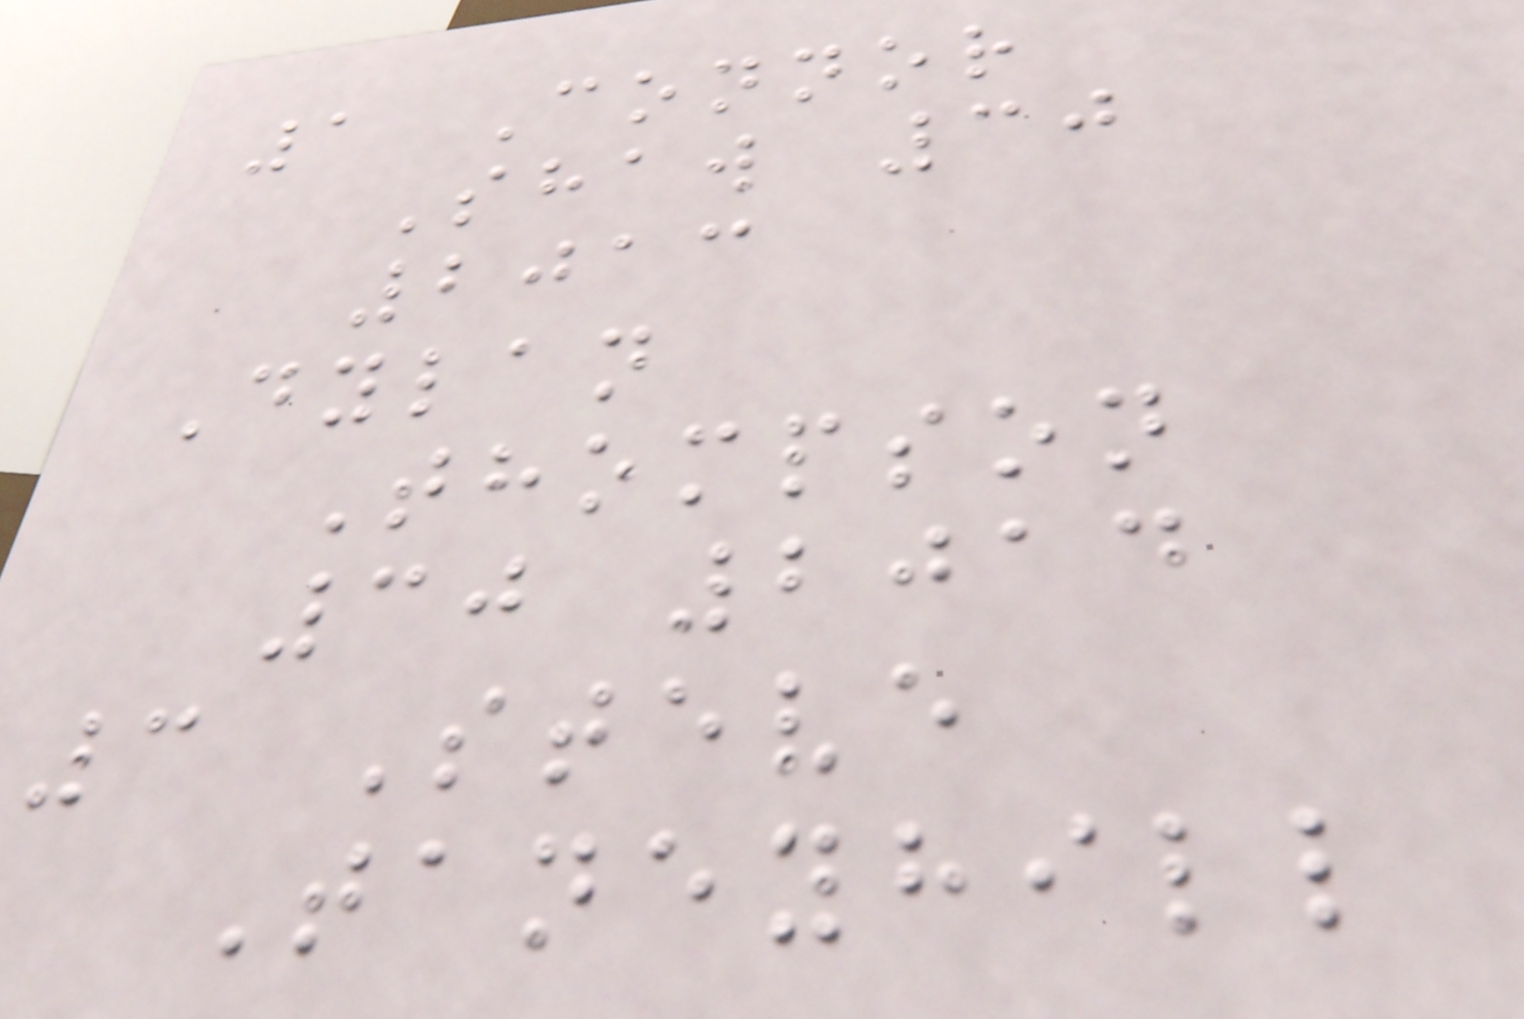1 Connor
Shaw 30
2013
Dylan
Thompson
30 2014
3 Steve
Taneyhill
